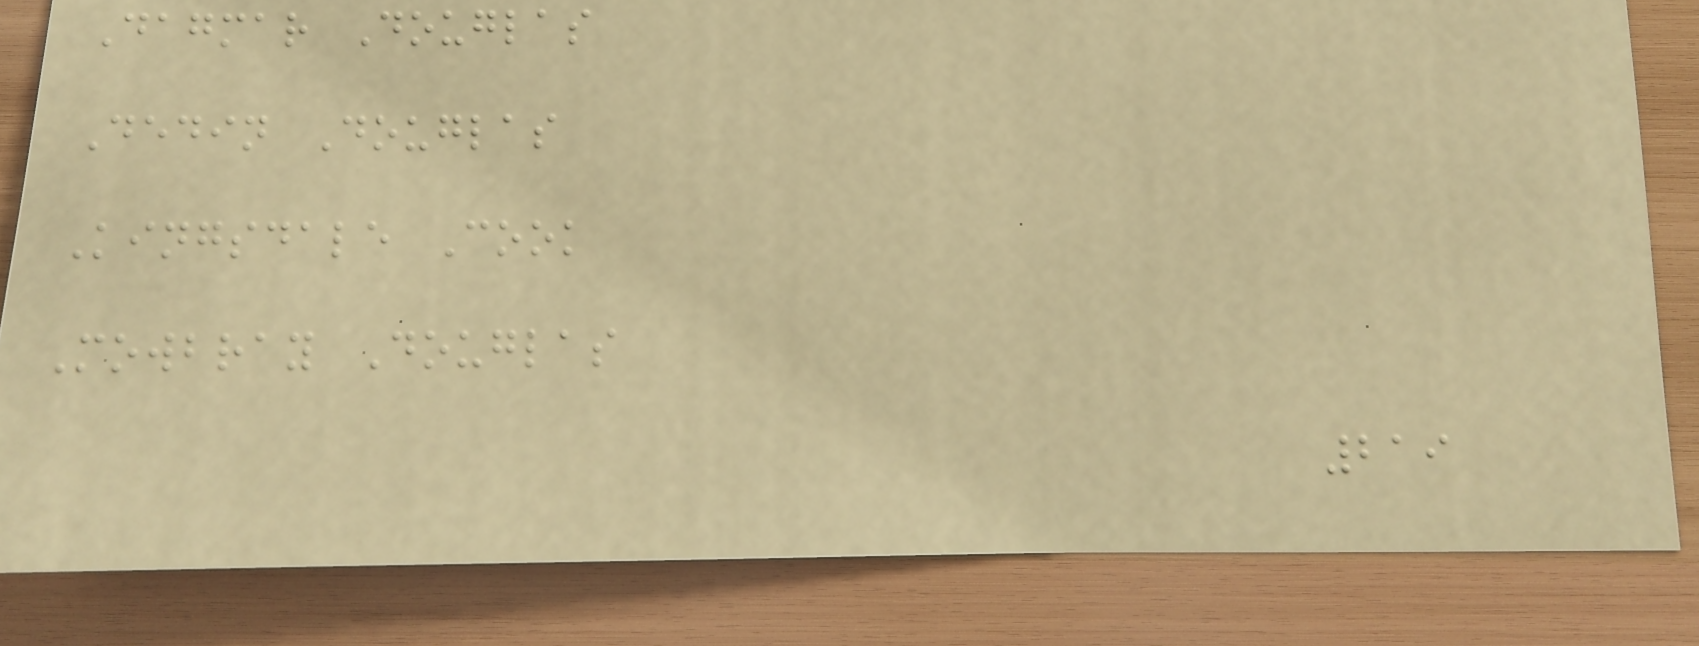Dagmar Douglas
Dedin Douglas
Kingsdale Cook
Mowbray Douglas
219
